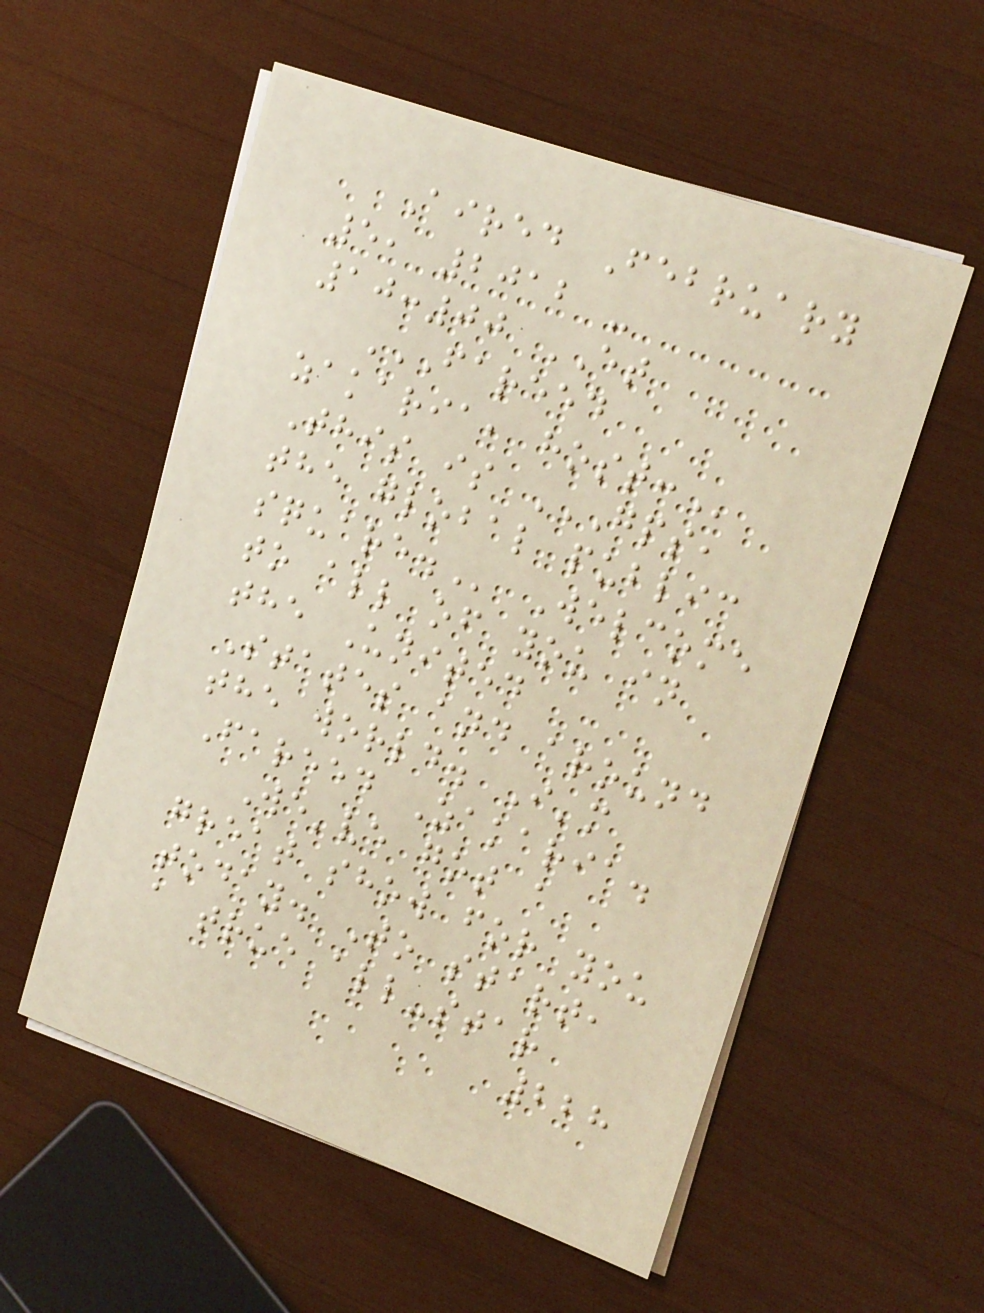Aired February
5, 2012 -
10:00 ET
FAREED
ZAKARIA, HOST:
This is GPS,
THE GLOBAL PUBLIC
SQUARE. Welcome
to all of you in
the United
States and around
the world. I'm
Fareed Zakaria.
We've got a
great show for you
today. To start,
a true all-star
228
